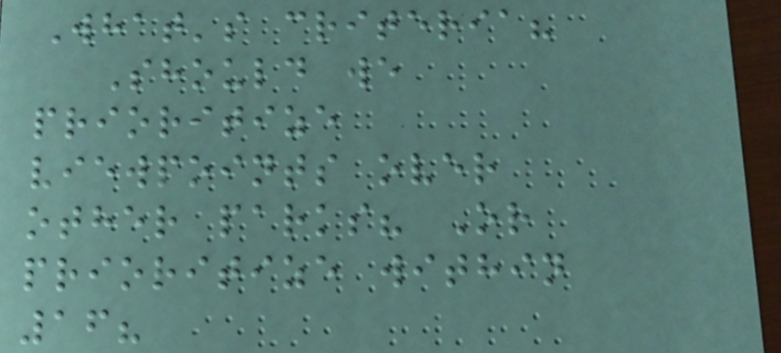What's criteria?
Should we
prioritize
viewpoints over
other parks? Or
prioritize within
16?
